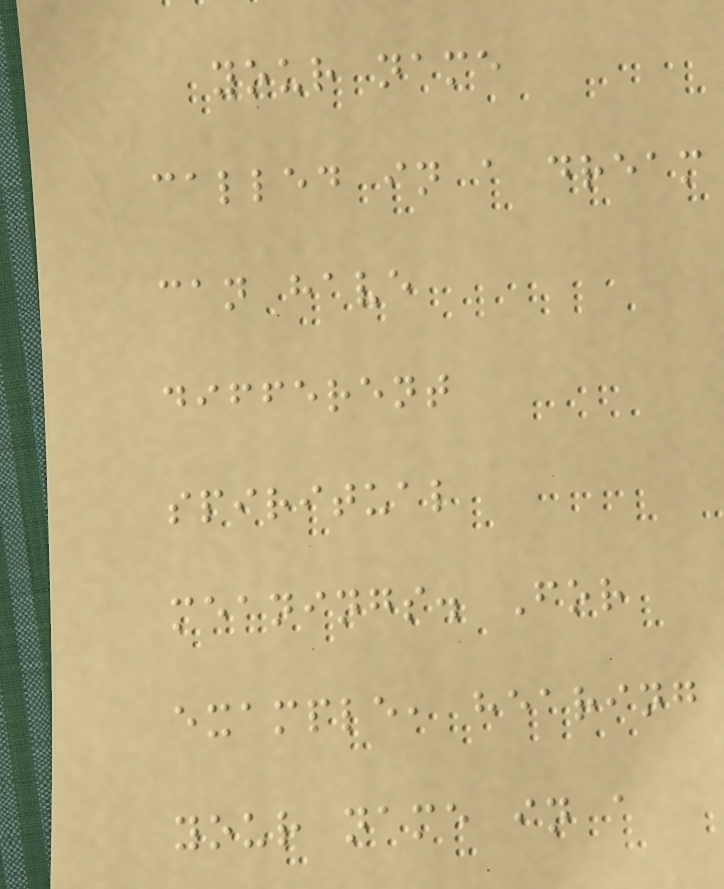your name
called in a dream
can have
different
spiritual
meanings. For
example, hearing
your name in a
